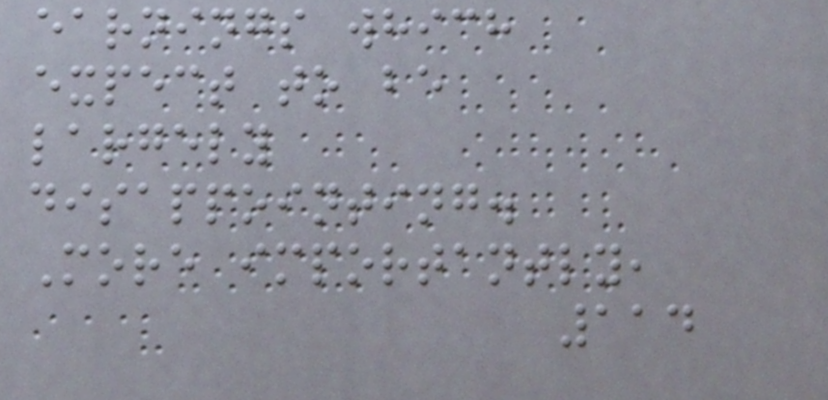earnings which
expect to be
largely
disappointing.
More importantly,
114
